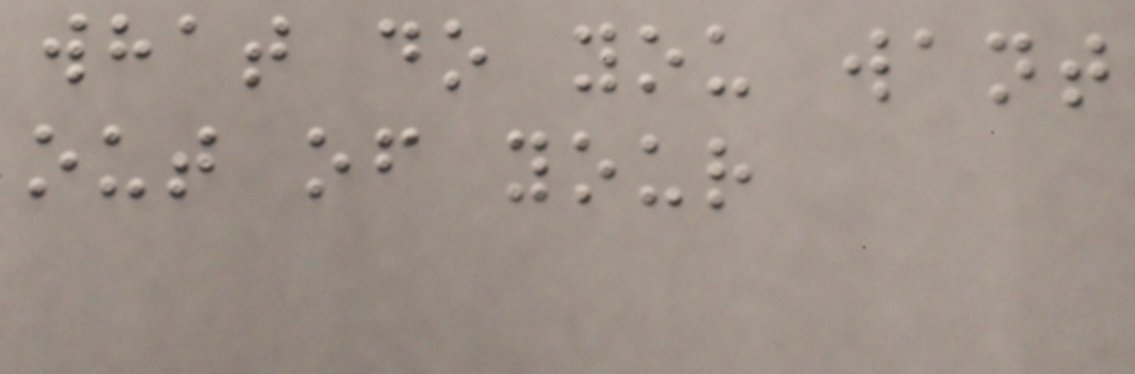what do you want
out of your
